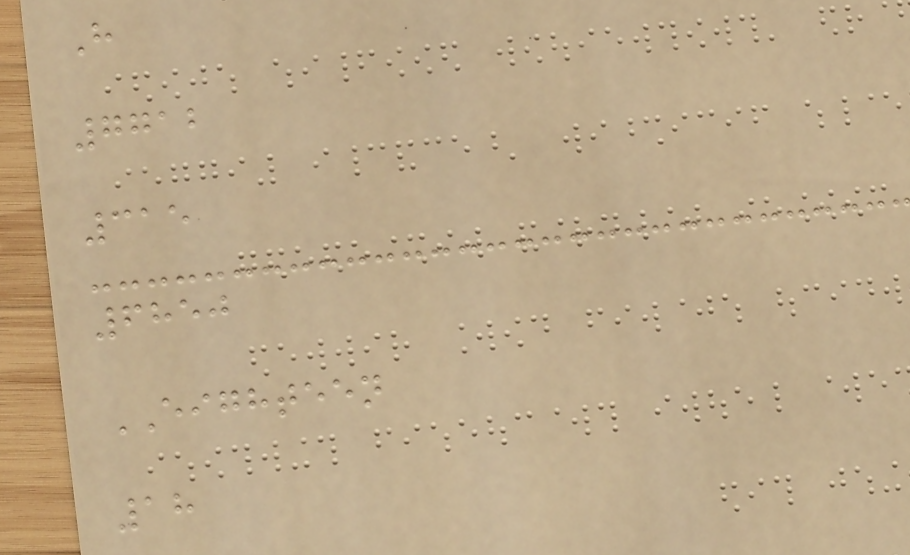H
7712
315
6850
EIGHTEEN
18
